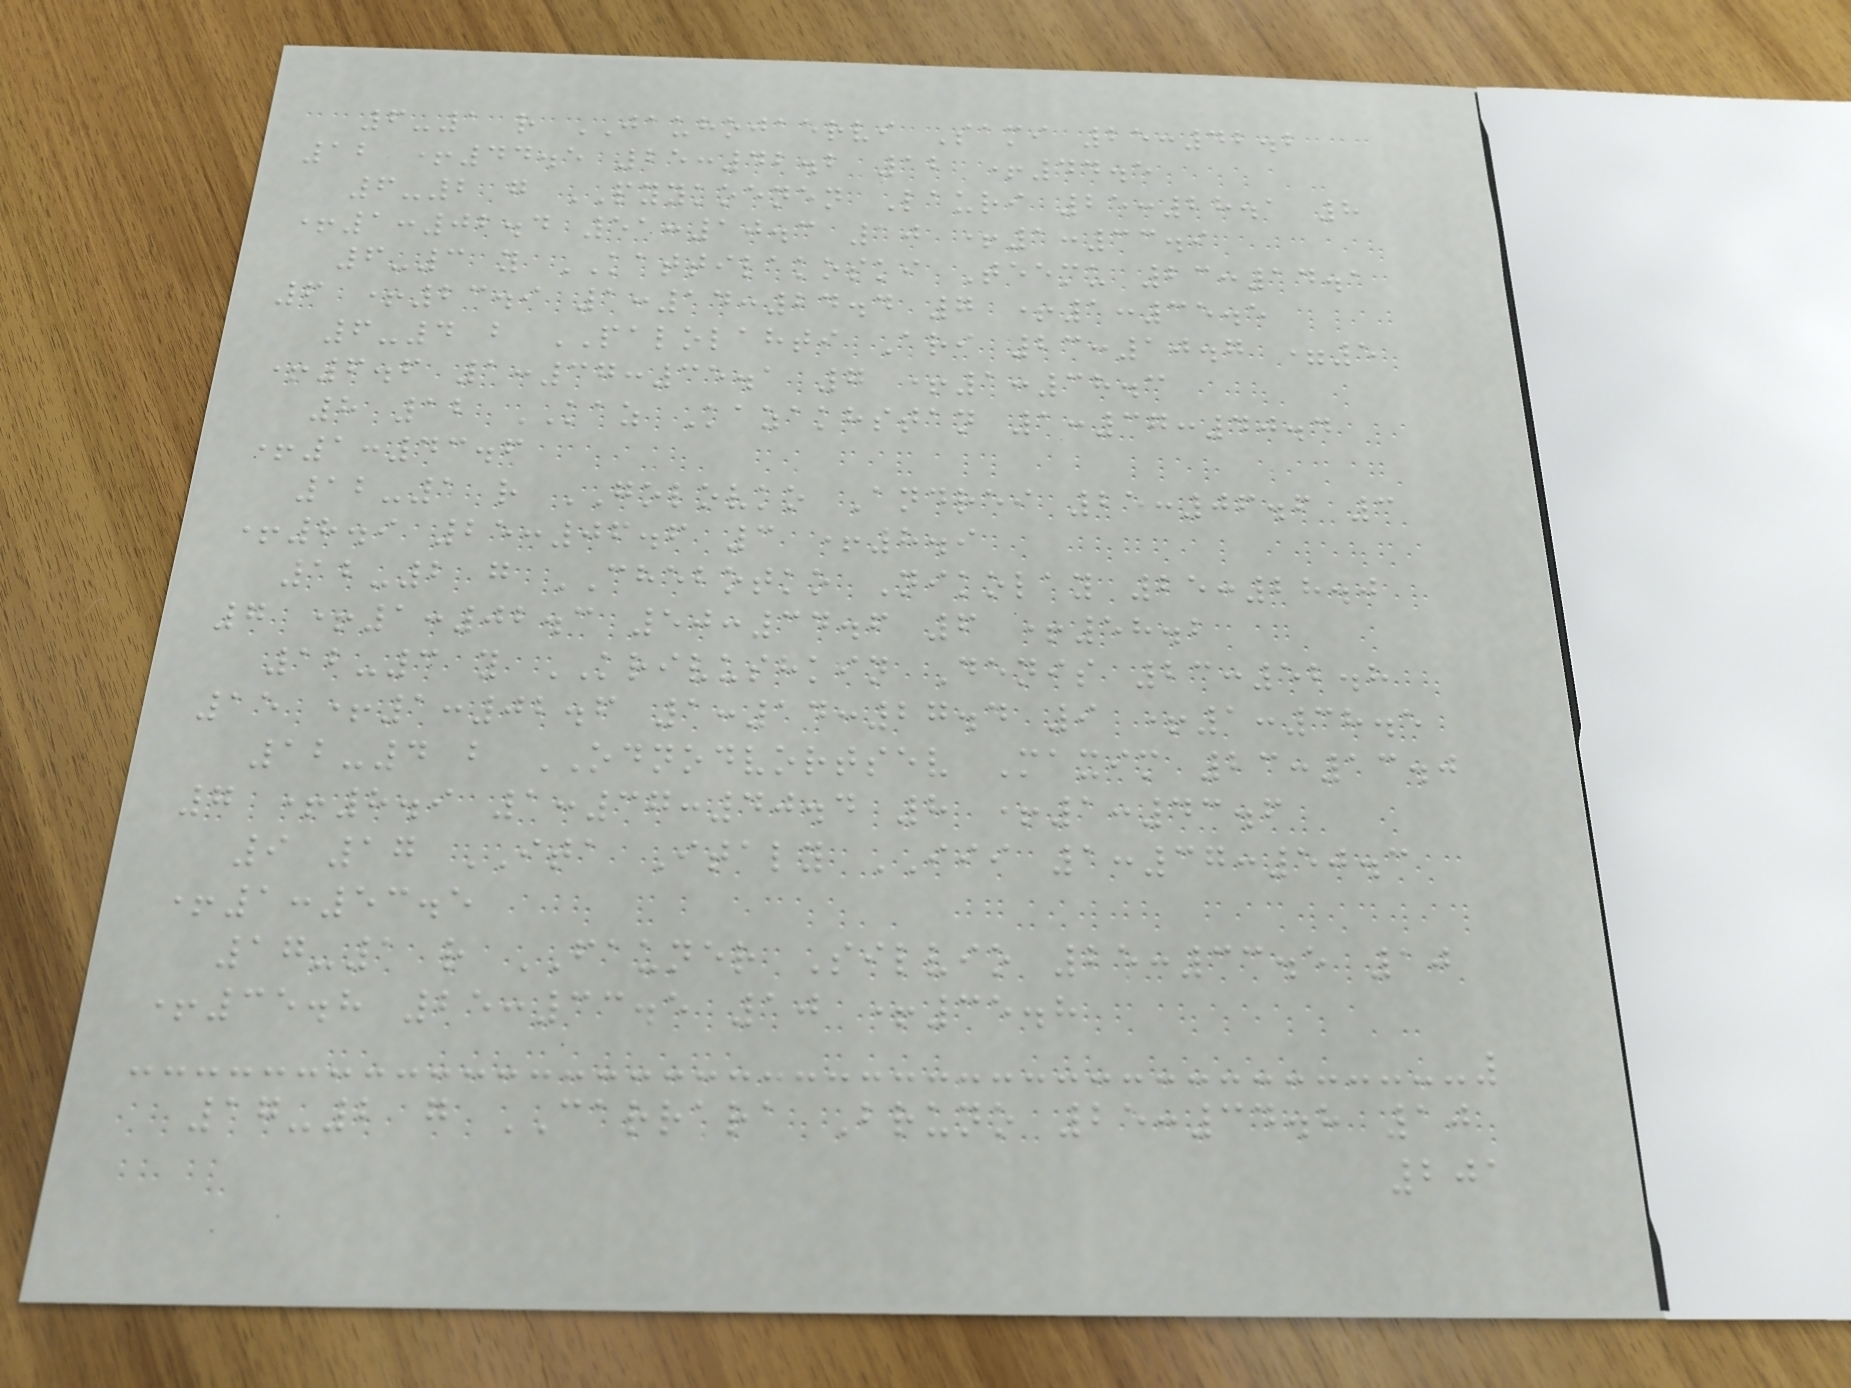6-1 r JAUHOJAERVI Sami 25:42.2
12 +44.5 25:42.2 12 +44.5
6-2 g PYYKOENEN Lauri 25:28.1 8
+1:02.4 51:10.3 10 +1:33.9
6-3 y KATTILAKOSKI Teemu 23:14.1
6 +23.9 1:14:24.4 7 +1:35.5
6-4 b PALOLAHTI Ari 23:10.7 =5
+6.6 1:37:35.1 7 +1:38.3
8 12 KAZ Kazakhstan 1:37:40.4
+1:43.6
12-1 r GOLOVKO Andrei 25:06.6 3
+8.9 25:06.6 3 +8.9
12-2 g CHEBOTKO Nikolay 25:28.0
7 +1:02.3 50:34.6 6 +58.2
12-3 y KRIVUSHKIN Denis 23:52.8
15 +1:02.6 1:14:27.4 9 +1:38.5
12-4 b ODNODVORTSEV Maxim 23:13.0
7 +8.9 1:37:40.4 8 +1:43.6
9 17 ITA Italy III 1:37:50.3
+1:53.5
17-1 r FAUNER Silvio 25:33.5 10
+35.8 25:33.5 10 +35.8
17-2 g CARRARA Bruno 25:34.8 10
201
